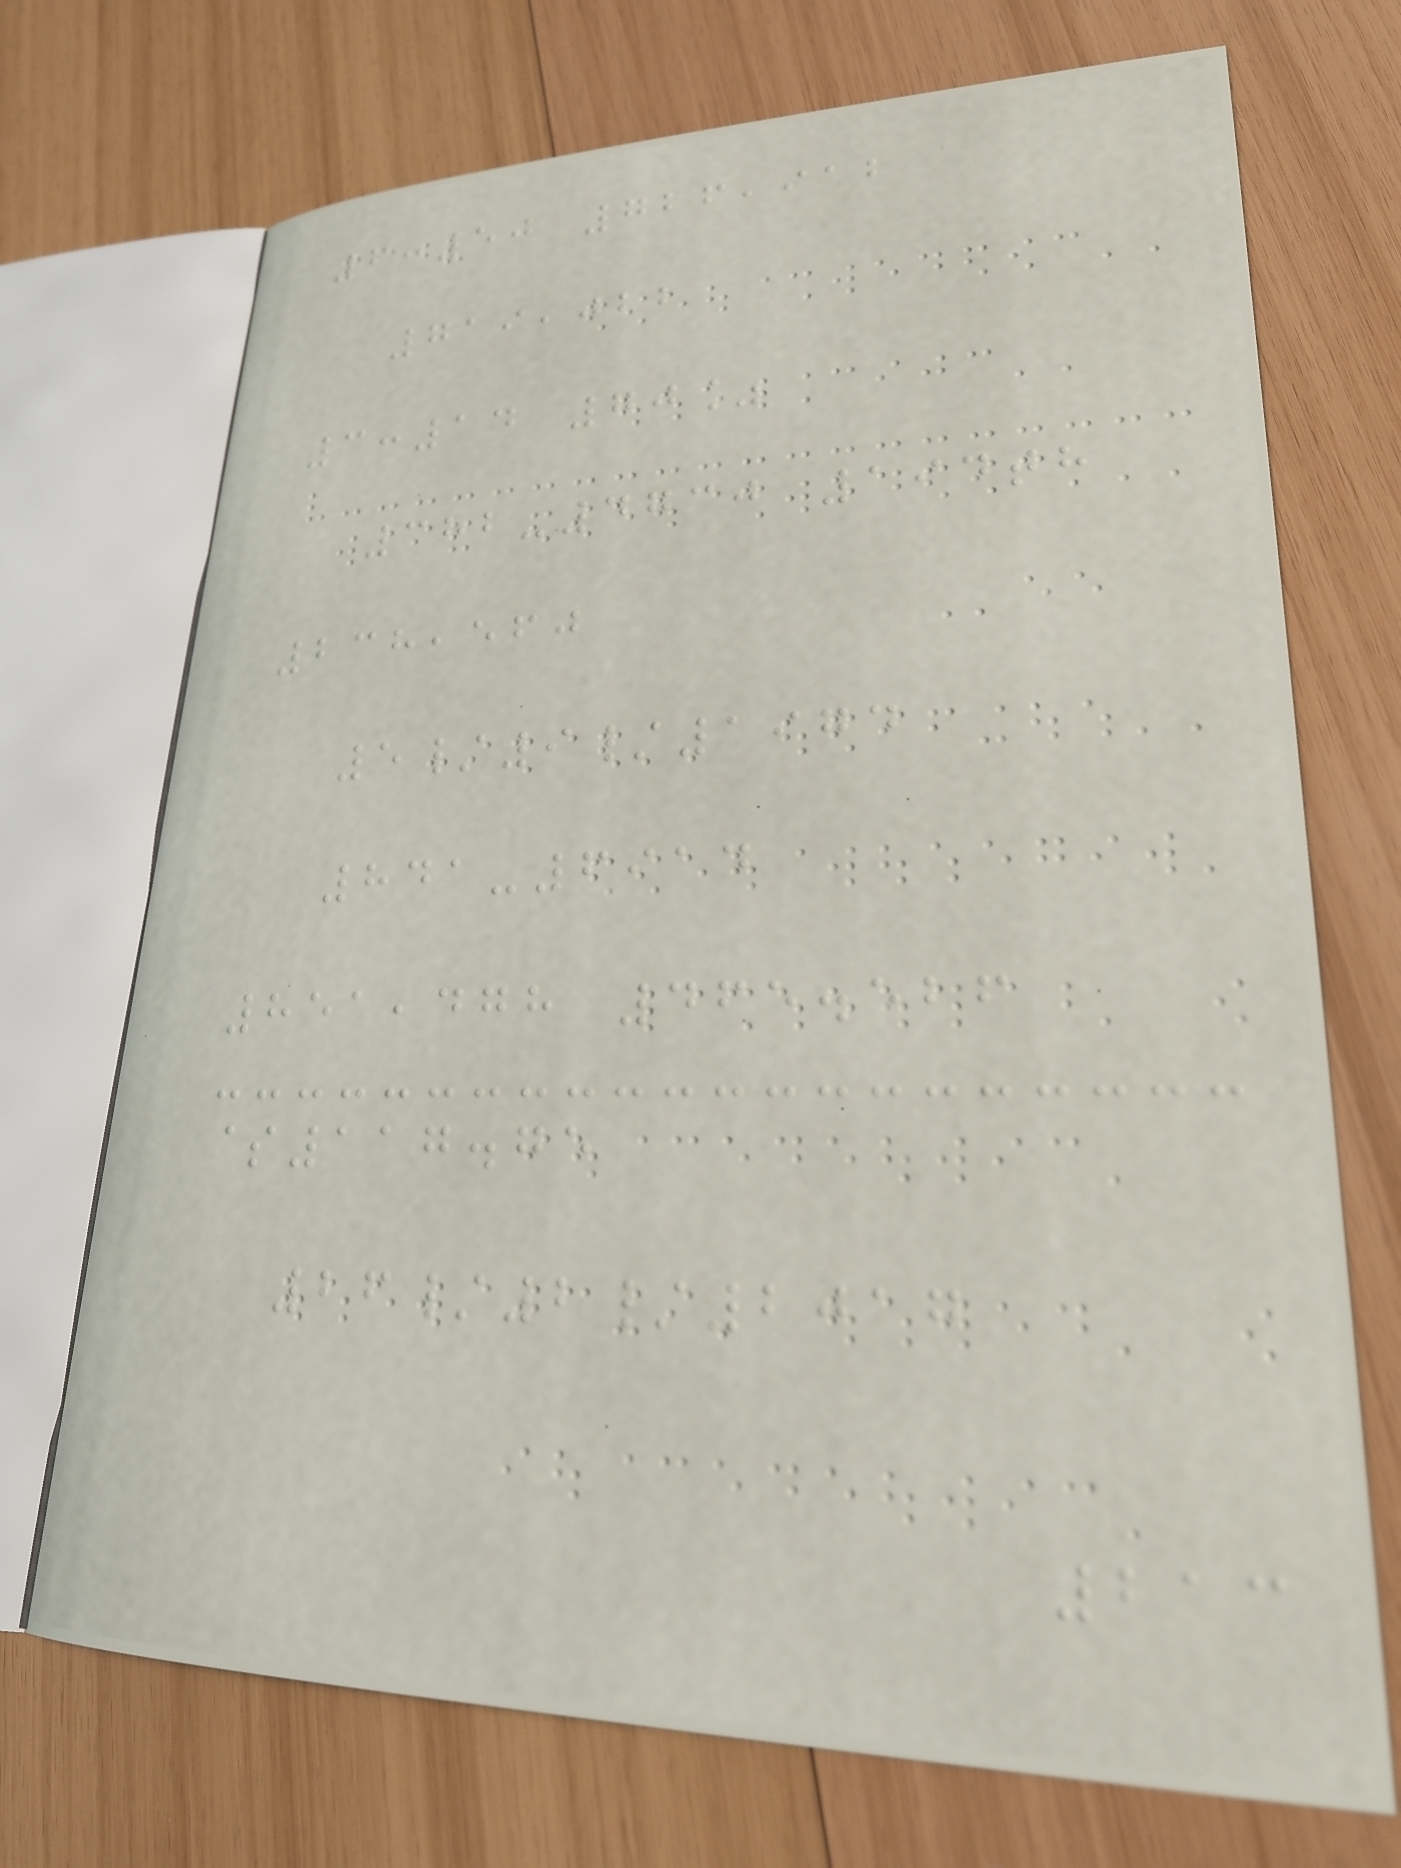6:50 726,912
719,022
3:14 70%
382-4730 194th
238,560
5/9/1974
841-6914
851,478 465.526
$117.75
26/2/2017
213
